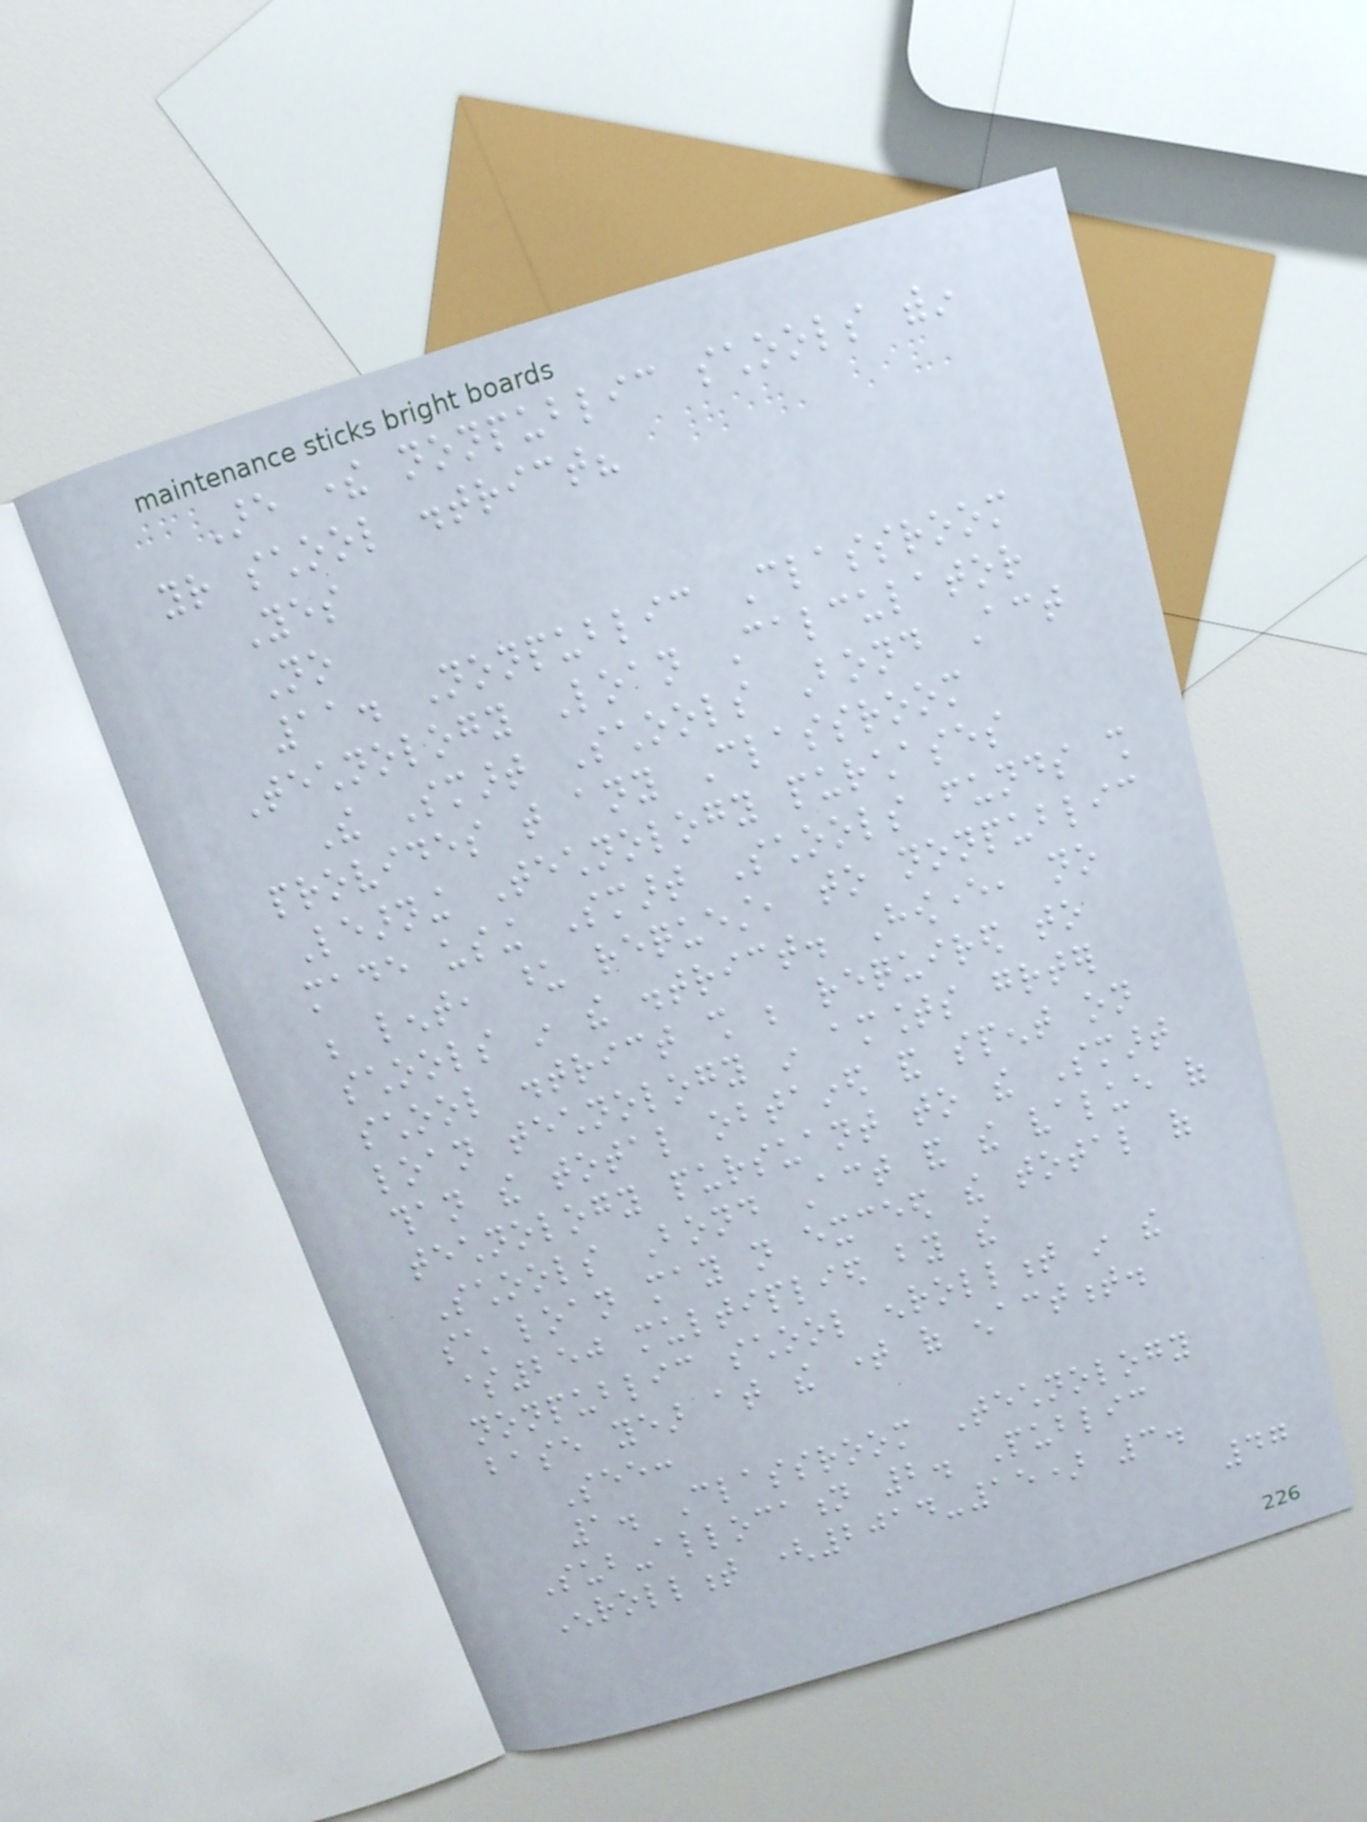Are there nonpublic schools within
your school district?
Yes
No
11. Nonpublic Classroom
Technology Loan Calculator
The Smart Schools Bond Act
provides that any Classroom
Learning Technology purchases
made using Smart Schools funds shall
be lent, upon request, to nonpublic
schools in the district. However, no
school district shall be required to
loan technology in amounts greater
than the total obtained and spent on
technology pursuant to the Smart
Schools Bond Act and the value of
such loan may not exceed the total of
$250 multiplied by the
nonpublic school enrollment in the
base year at the time of enactment.
See:
1. Classroom Technology
Sub-allocation 2. Public
Enrollment (2014-15) 3.
47
